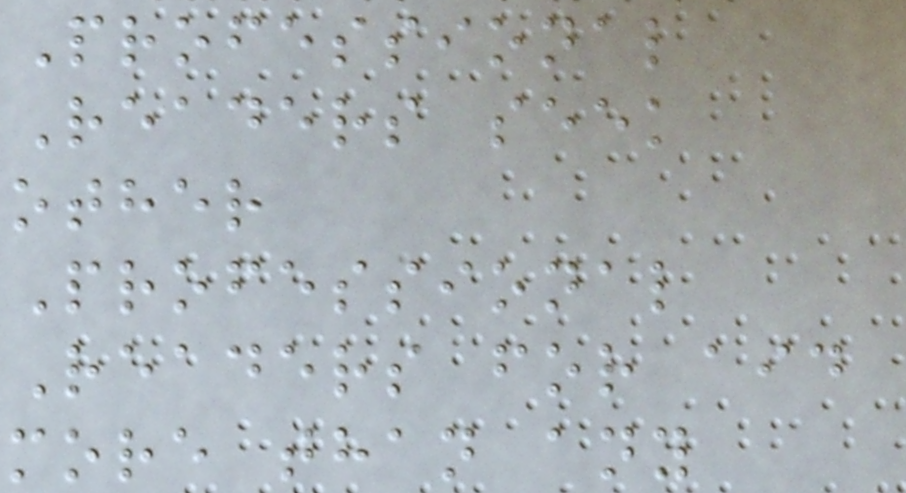Professional
Readers seek
other
Professional
Readers for aid
more than any
